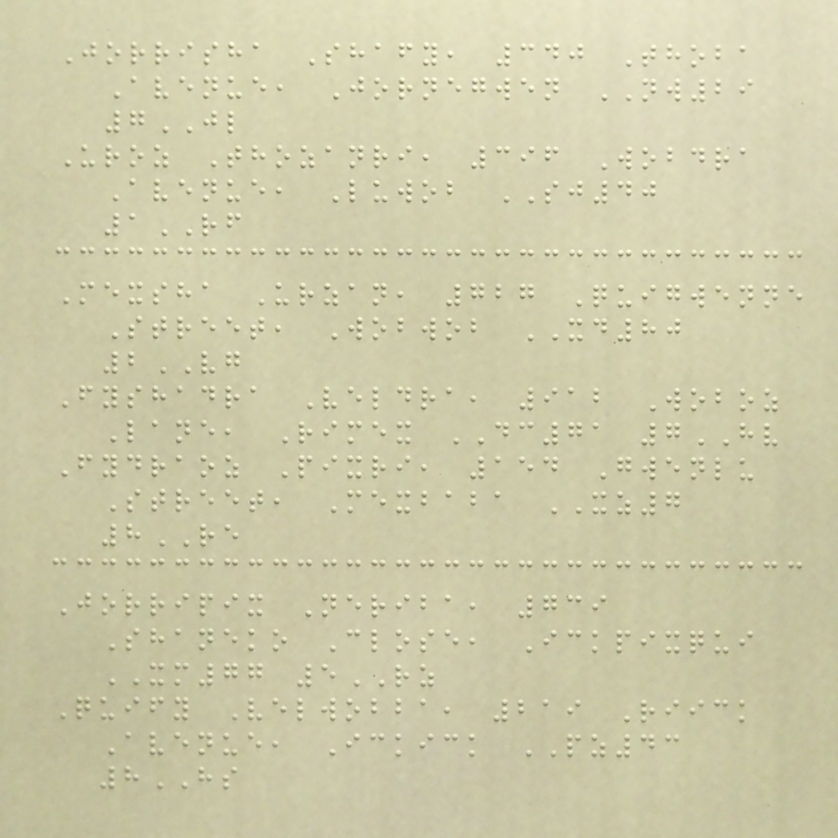Jorrisha Shafy, 340 Thoba
Avenue, Jornegwen NW29
7JL
Uroz Thozanri, 396 Wobdra
Avenue, Luwob SJ40
1RF
Mexsha Urzan, 727 Quigwenne
Street, Wobwob XD80
2VG
Fyshadra Veldra, 912 Woboz
Lane, Rimex DC71 7HV
Fydraoz Pixri, 154 Gwenlu
Street, Mexbaba XZ7
8RE
Jorripix Neriba, 739
Shaneko Close, Ickpixqui
XM77 5RZ
Quify Velwobba, 219 Riick
Avenue, Ickick PZ43
8HS
